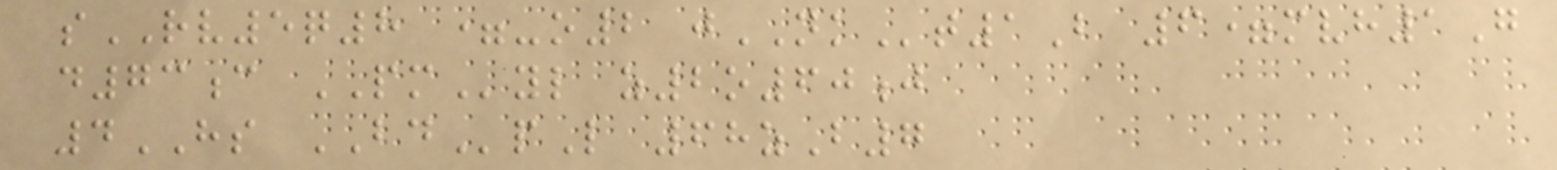sRV5q8 =-o2 jNKt1B 6=mvh1G
d73c PMyl z2o60j
4HS BDpL 68zB7
